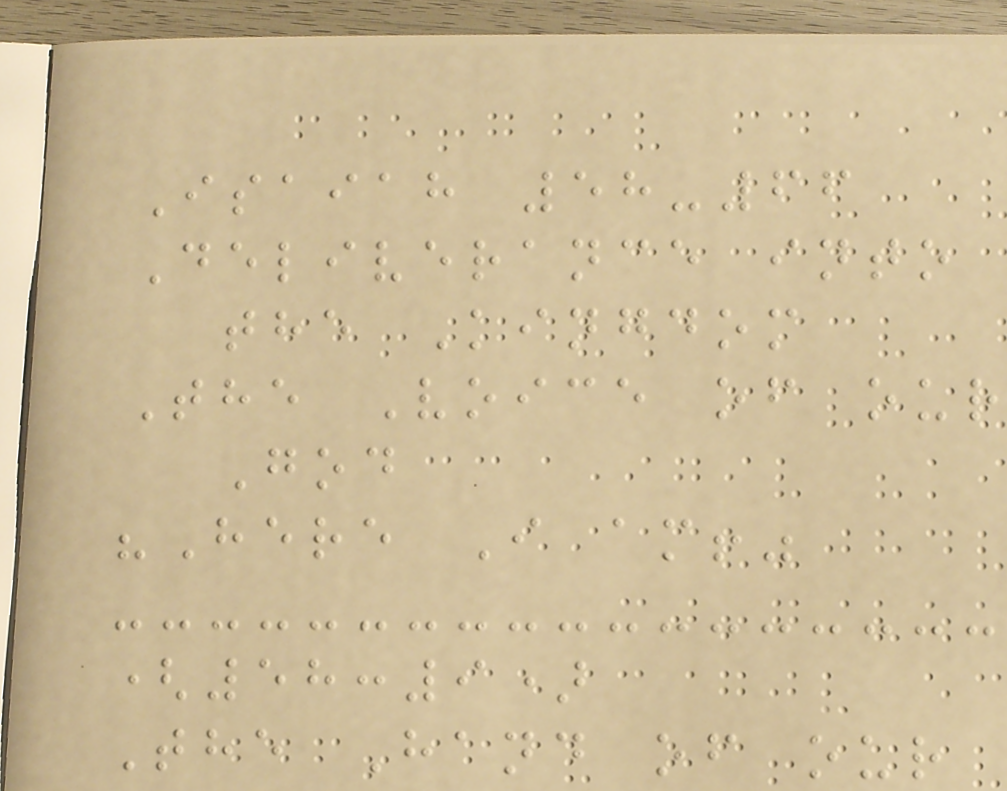Isaiah 58-66
Deliverance into
the Kingdom
The Voice of our
God
"Here I am!"
(58:9)
The Hand of our
